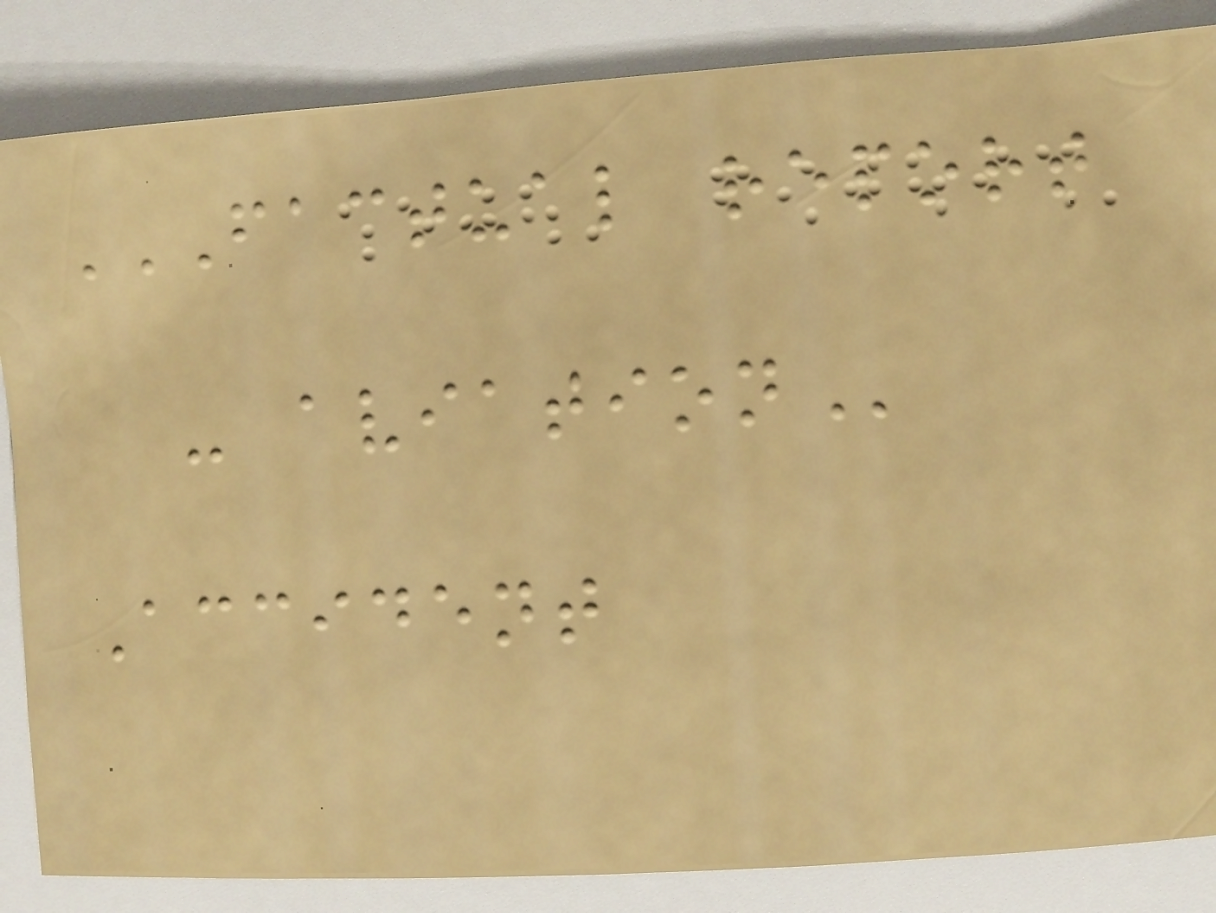FACTUAL REPORT
- AVIATION
Accident
